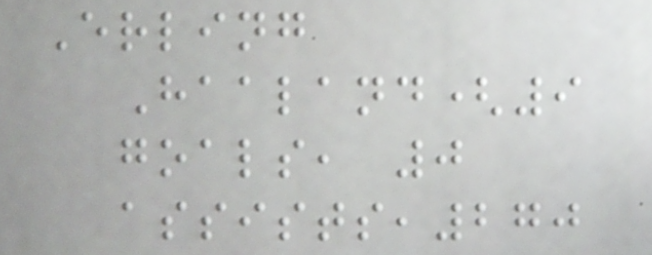Erling
Haaland(9
goals, 0
assists,270
